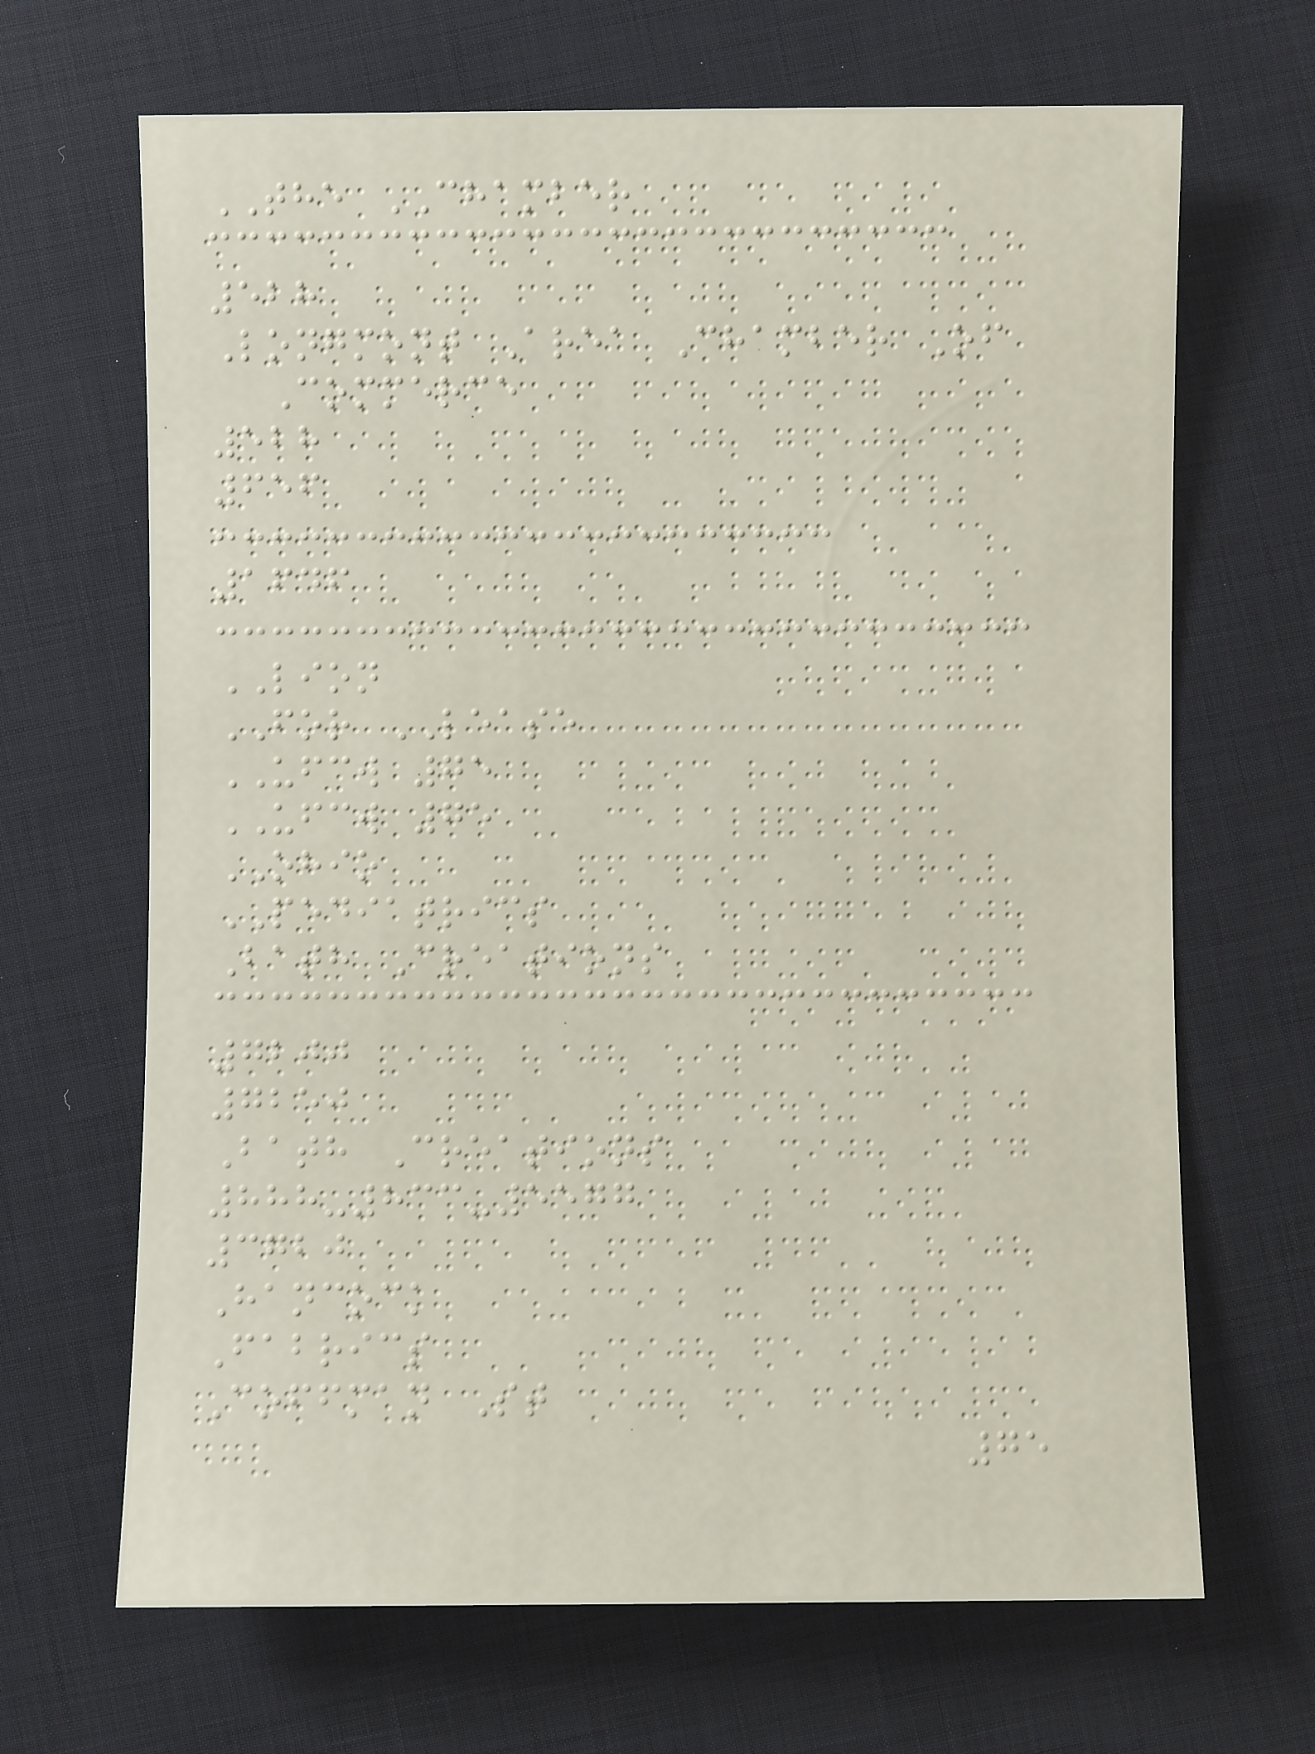THE CHAMBER
528
Longmont Area Chamber Of
Commerce
528
656
1646
LION
FOR LEASE
UFCW 75
UFCW 75
OHIO
PEDIATRICS
Bath Creations
7200
7250
Bath Creations
888-833-5577
3720
Hancock
Fabrics
Coffman St
75
